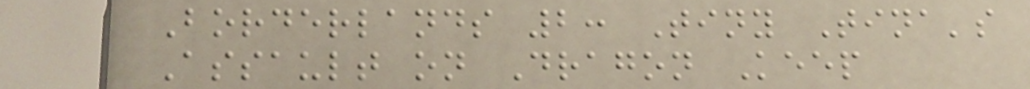Borderlands 2: Tiny Tina's
Assault on Dragon Keep
